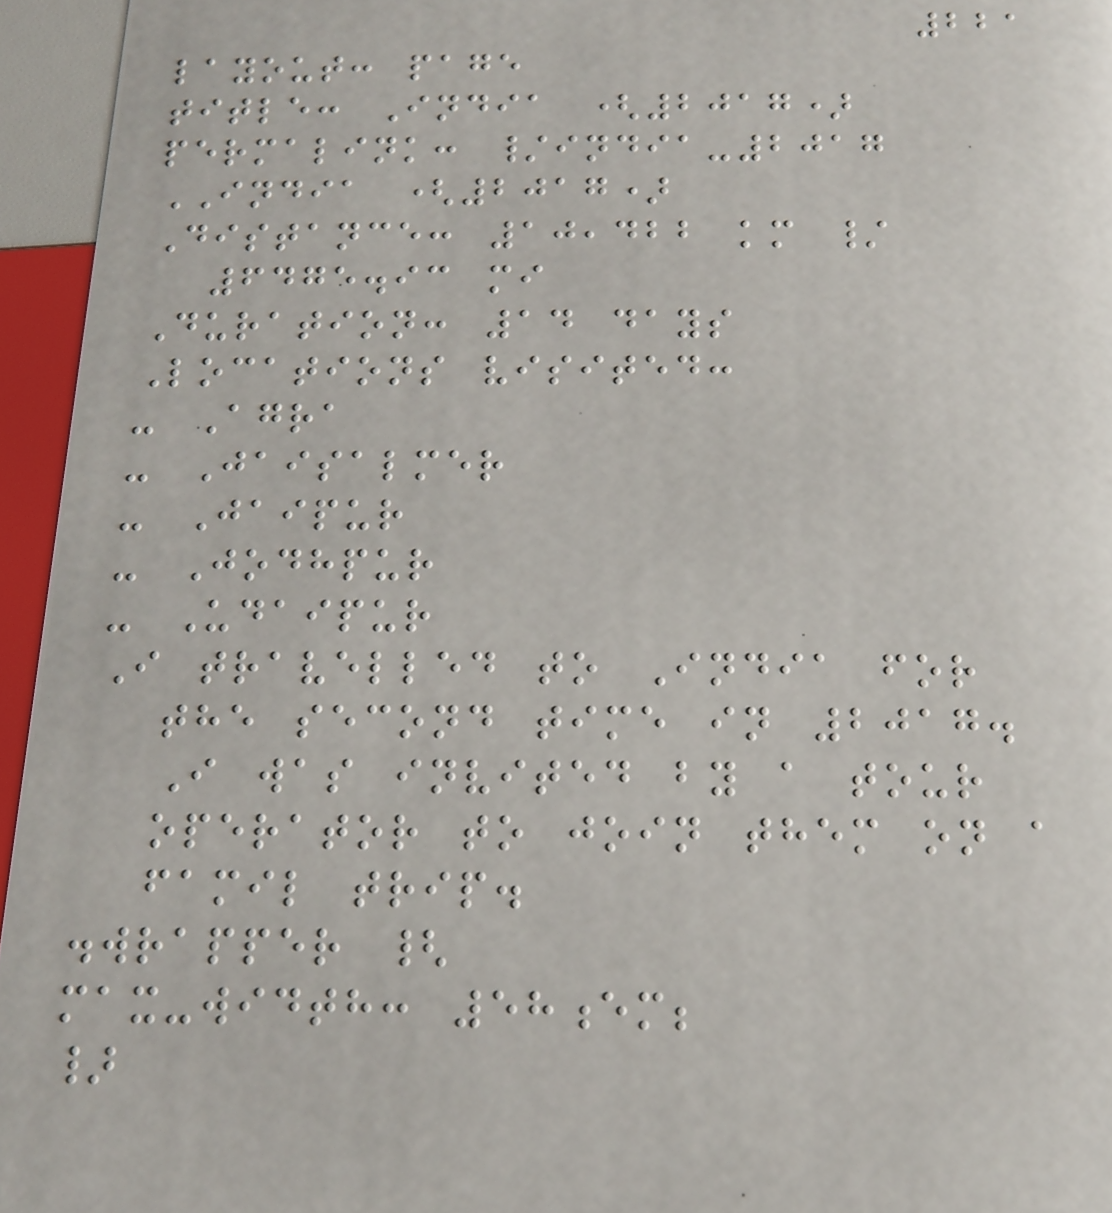221
layout: page
title: India (2017)
permalink: /india-2017
INDIA (2017)
Distance: 10,422 km /
6475.93 mi
Duration: 14 days
Locations visited:
- Agra
- Jaisalmer
- Jaipur
- Jodhpur
- Udaipur
I travelled to India for
the second time in 2017.
I was invited by a tour
operator to join them on a
famil trip.
.wrapper {
max-width: 58em;
}
